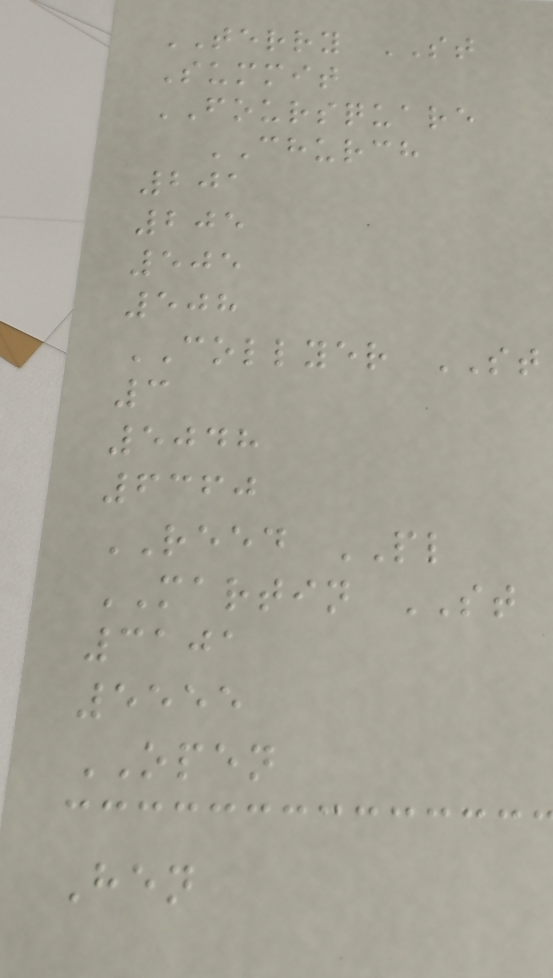TERRY ST
Summit
FOURSQUARE
CHURCH
201
205
505
508
COLLYER ST
3
5048
6360
REED PL
MARTIN ST
3101
5555
OPEN
Hen
